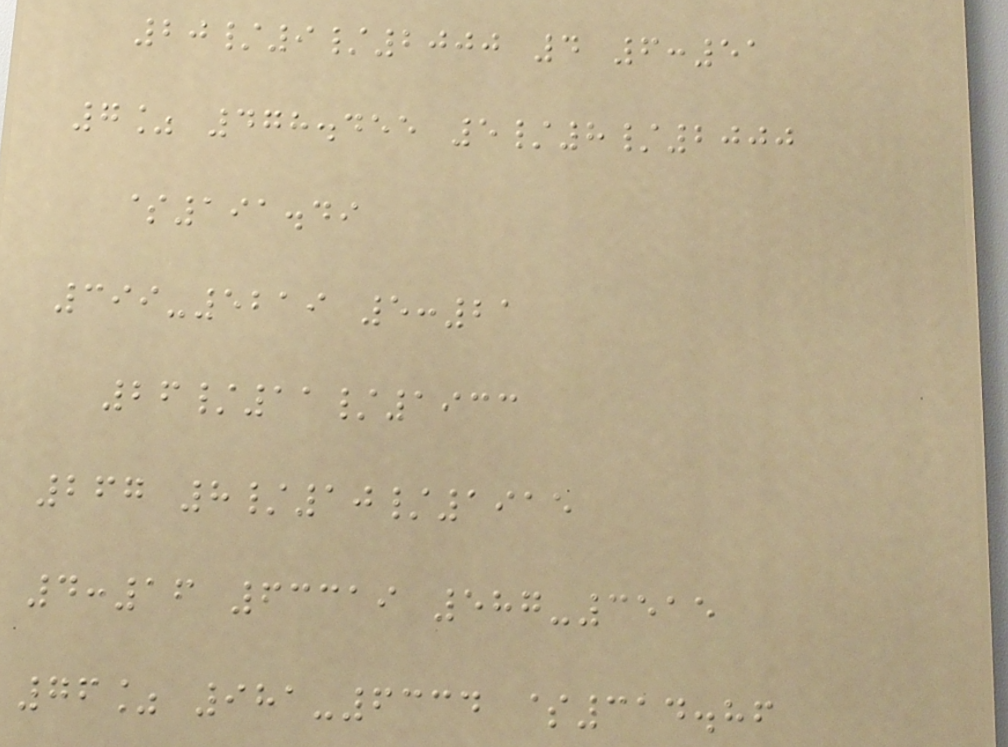20/9/2000 4 6:51
7% 478.455 5/8/2000
$191.49
399-5219 5:21
26/11/1933
267 8/10/1915
4:16 63319 587-3515
76% 981-6334 $314.86
